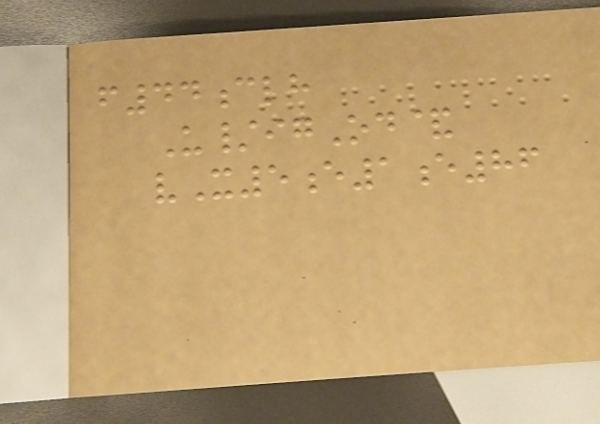f44clh
U/igOd&
vX5e1e86
